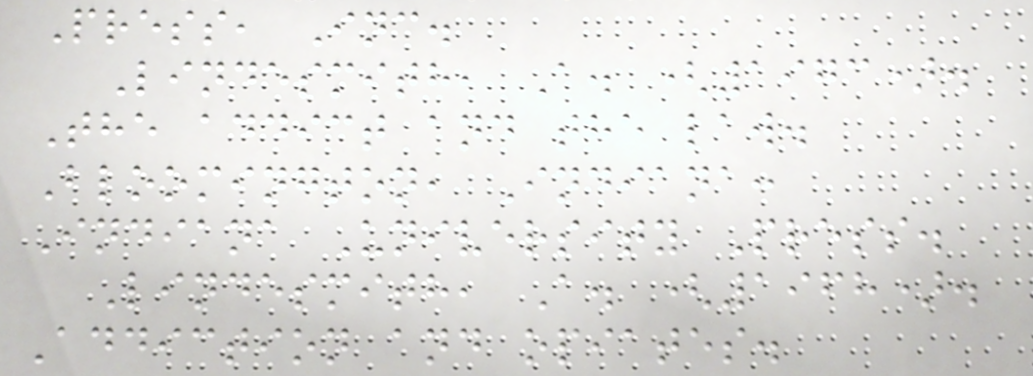Press, Inc.
Lindesmith, A. (1973).
The addict and the law.
Bloomington, Indiana:
Indiana University Press.
Lindesmith, A. (1968).
Addiction and opiates.
